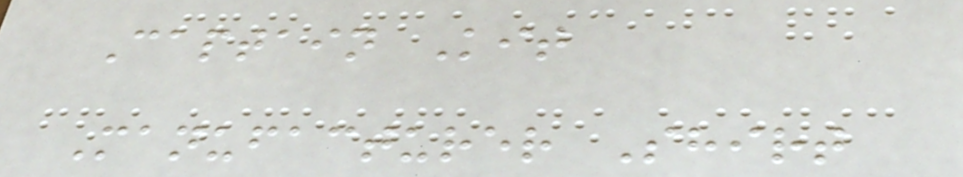Captain Kit
Manufacturer Shirt
